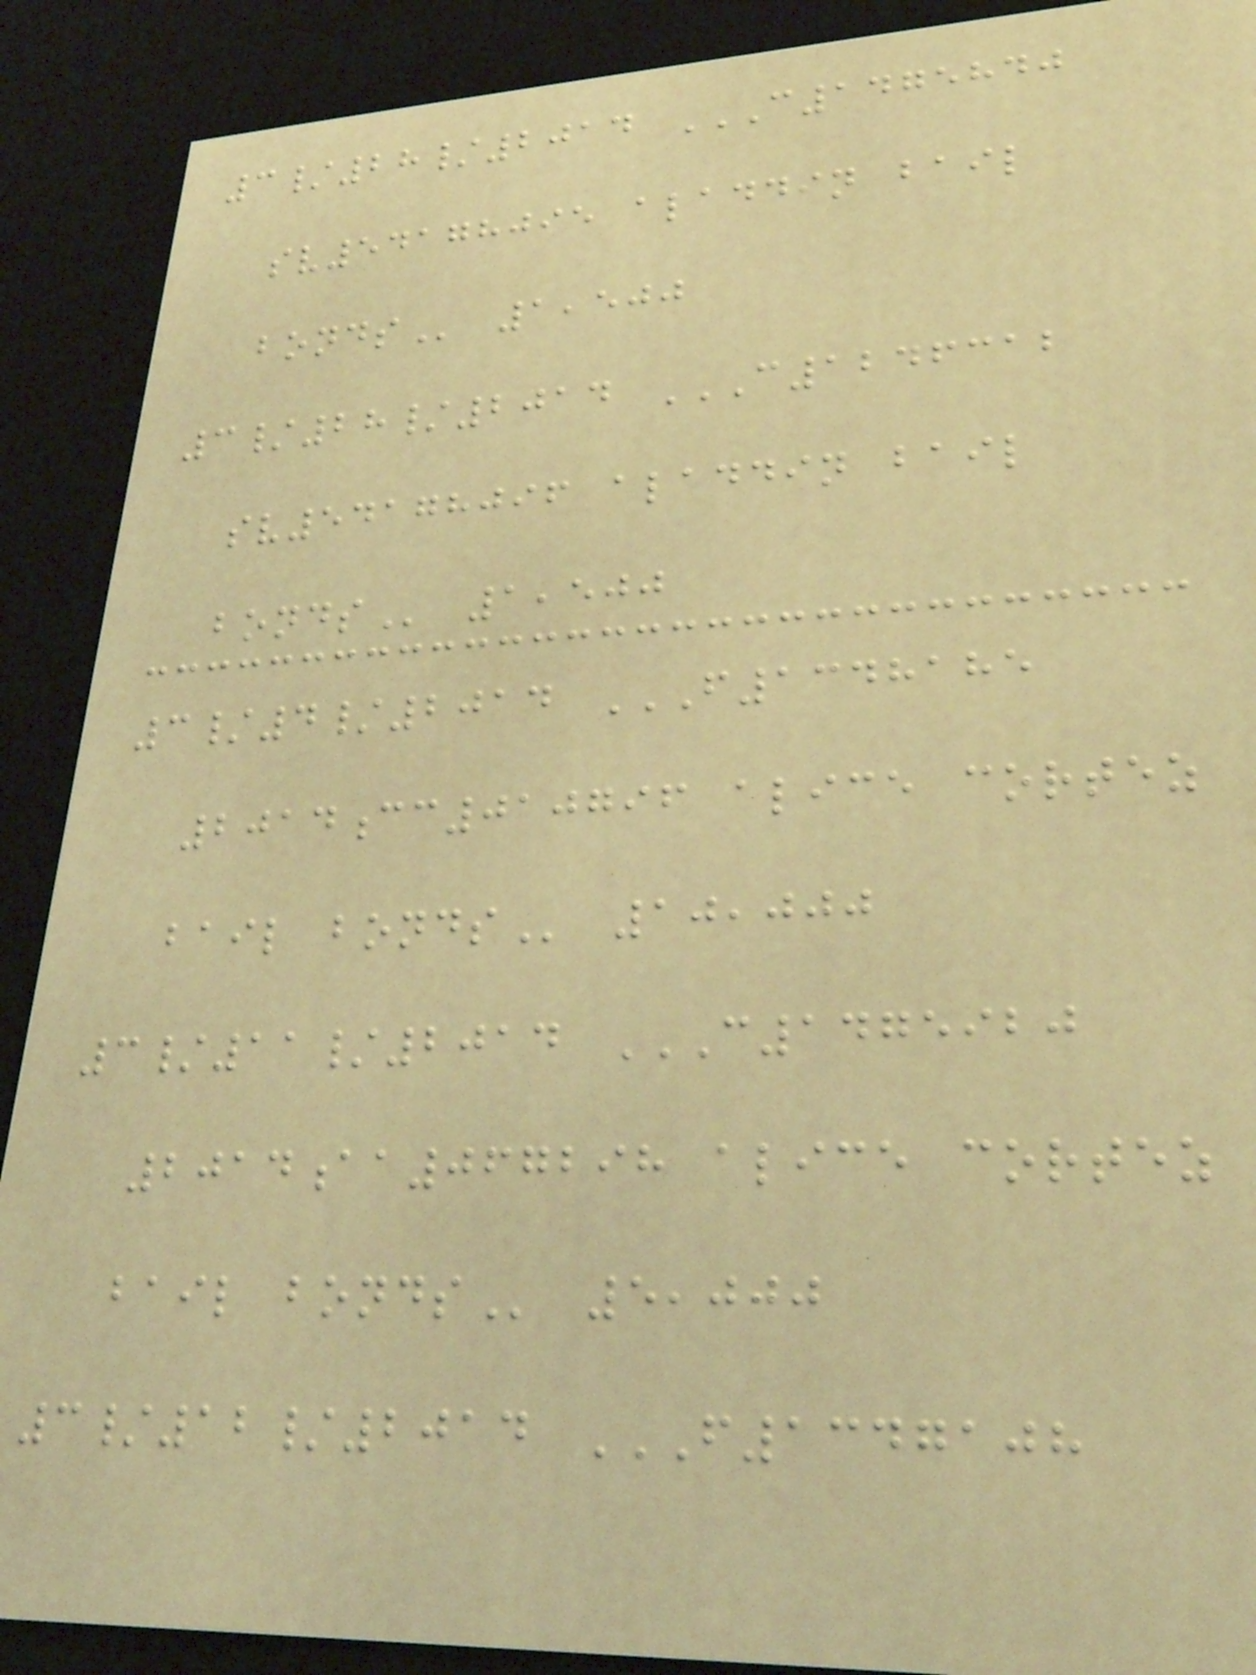3/28/2014 C1475840
sv54178095 aladdin bail
1,500
3/28/2014 C1246312
sv54178096 aladdin bail
1,500
3/4/2014 F1348185
2014cc010796 alice cortez
3/11/2014 C1475920
2014aa067298 alice cortez
3/12/2014 F1347108
